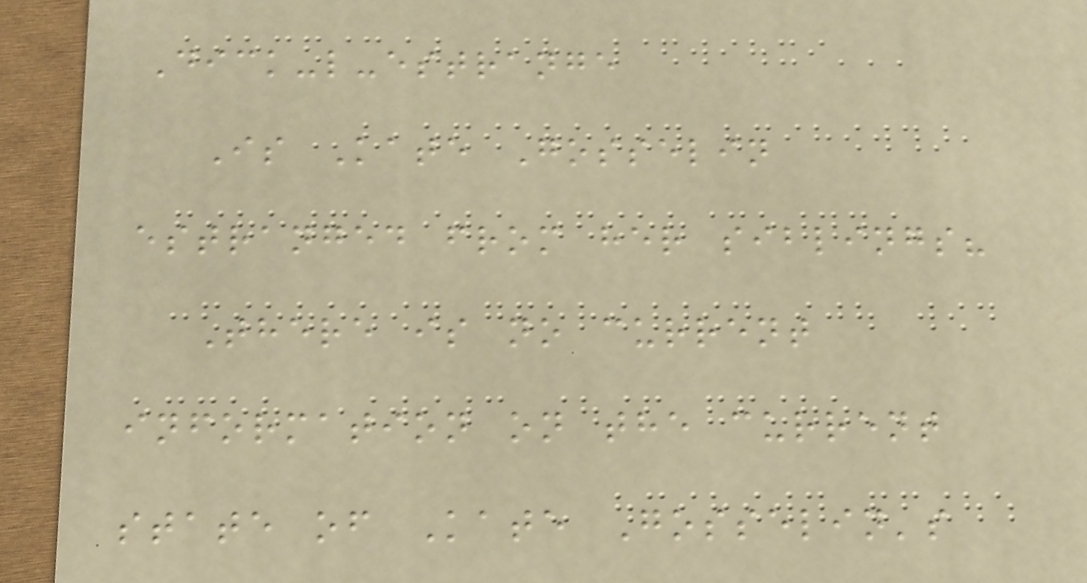Dick-l-estrange
Is Kate Gosselin
estranged from her siblings?
There is no current
information on the current
state of Kate Gosselin's
